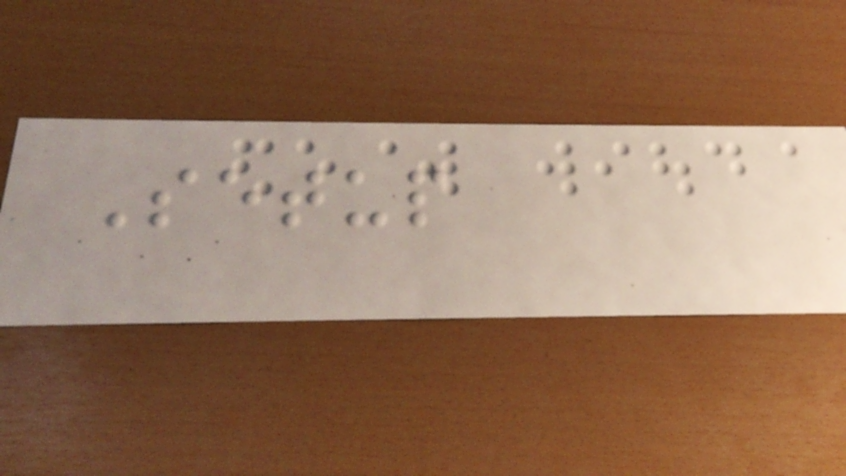Setup
